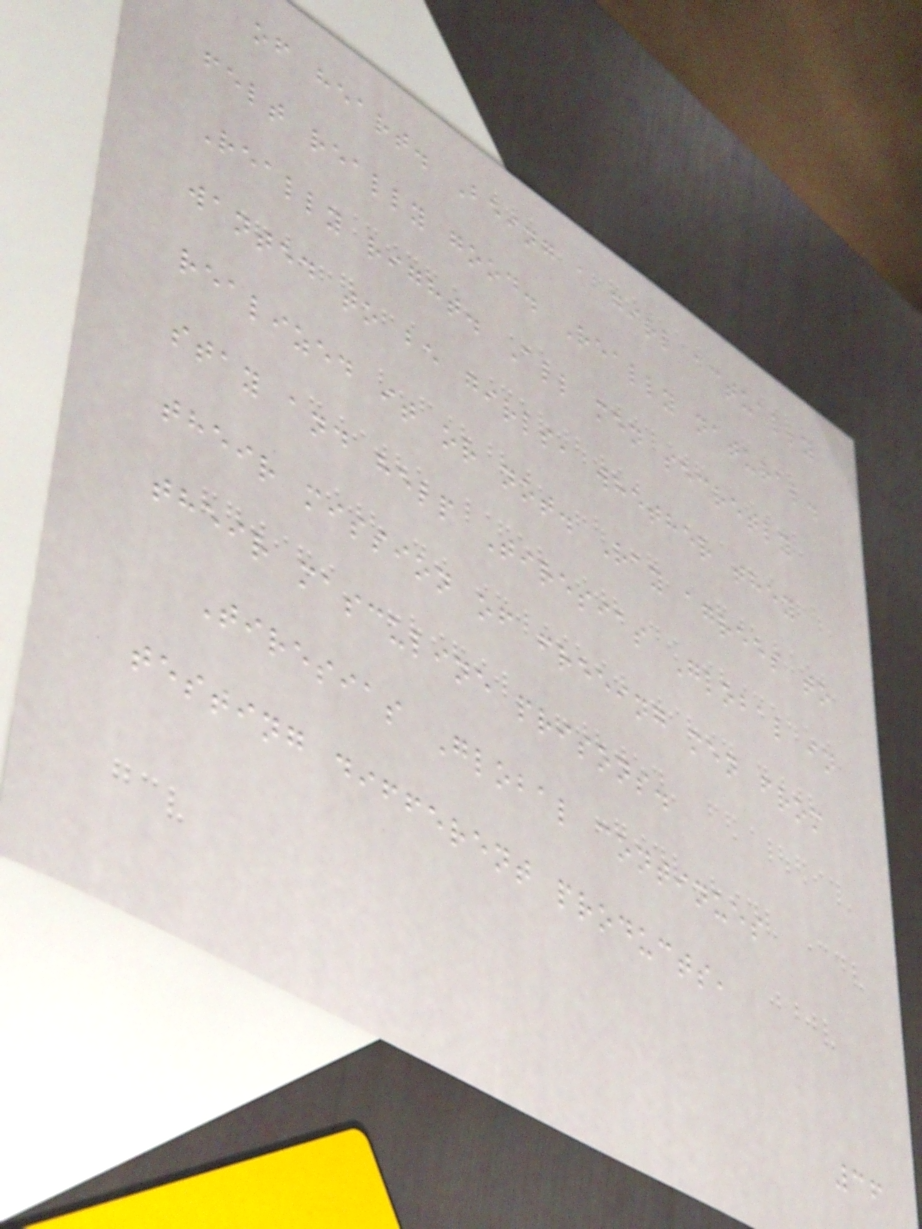of heart. Being a girl actually
felt really good. Really natural.
Really right. All men secretly
wanted to be girls, whether they
realized it or not. Ray agrees to
stay and help Tiresias Global in
their mission of freeing men from
their masculine prisons.
Tiresias Global continues
testing different products,
36
